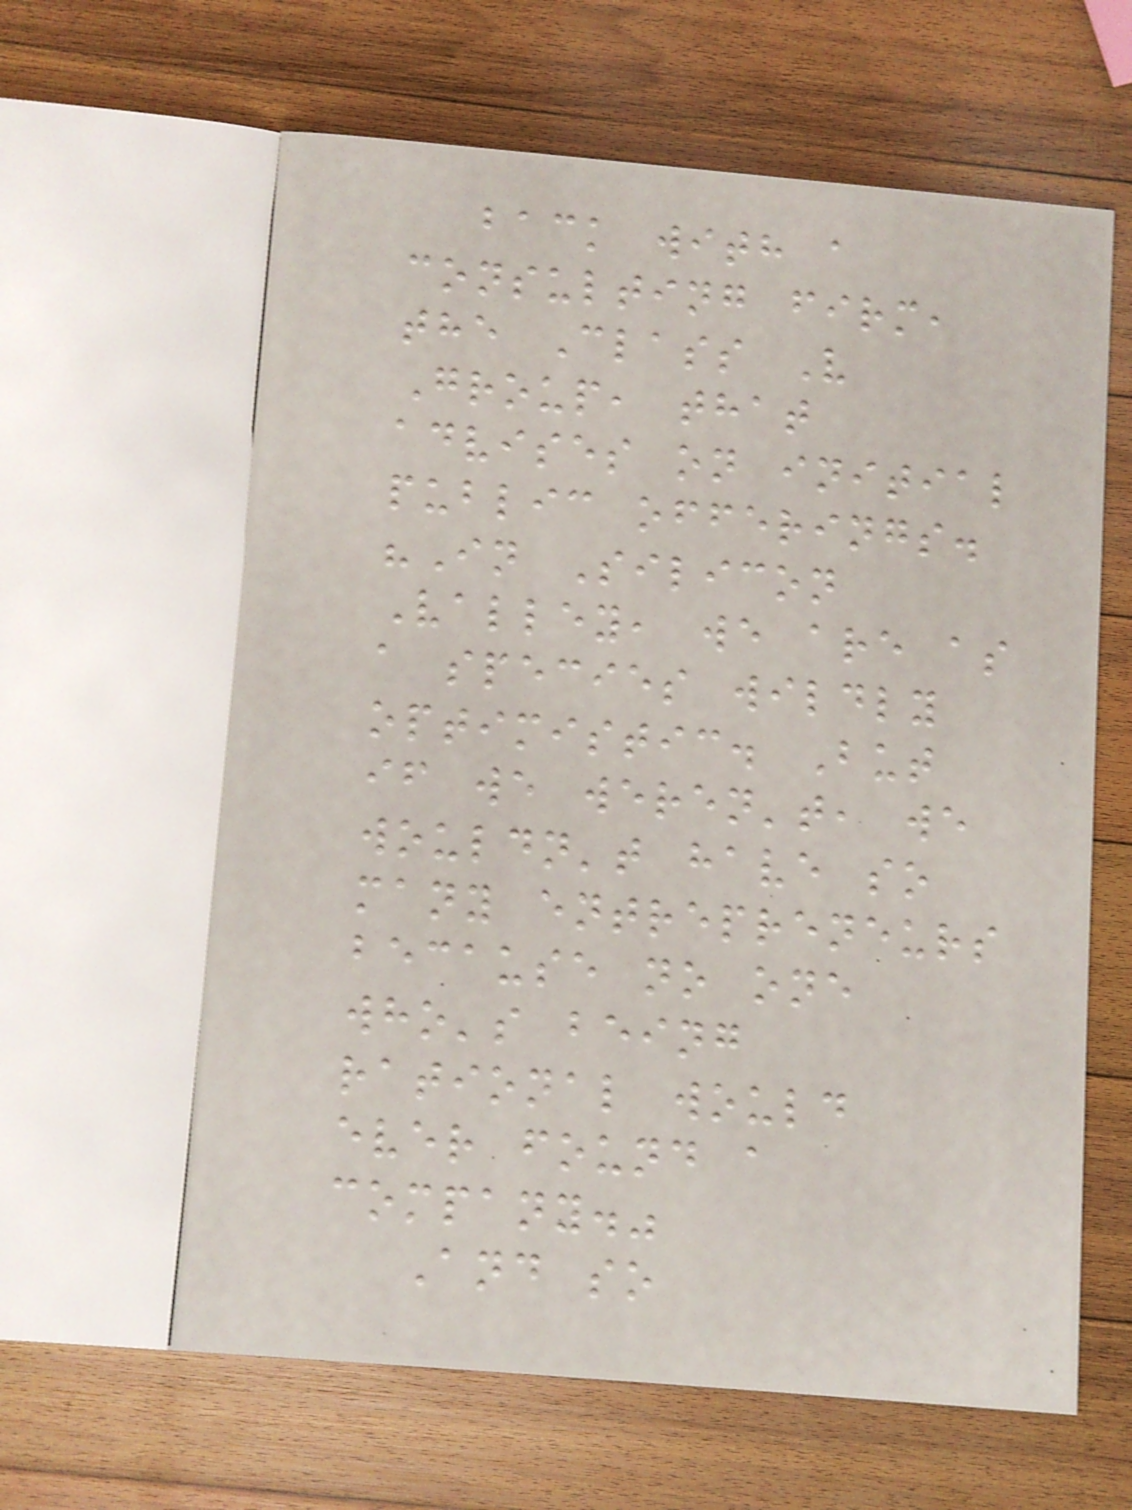back with a
consulting firm,
the Class V
Group, that
advises on initial
public offerings.
"In Silicon
Valley, we are as
a species wildly
optimistic. But
if we weren't, we
wouldn't have so
many entrepreneurs
because no one
who's being
rational would
ever found a
company."
And so
